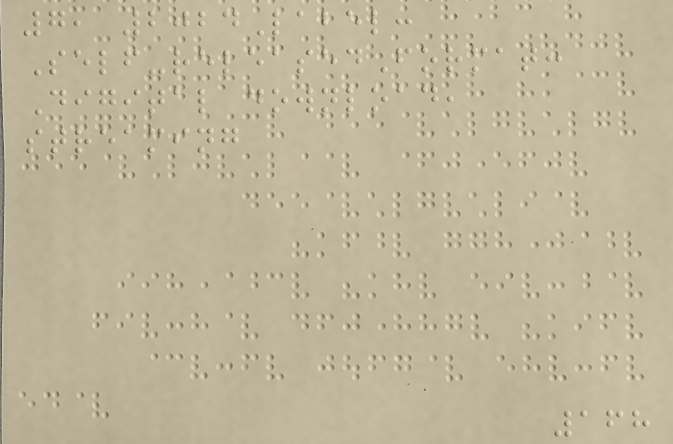7, 2024Label:
Self-releasedFormat:
Digital download,
streaming
168
